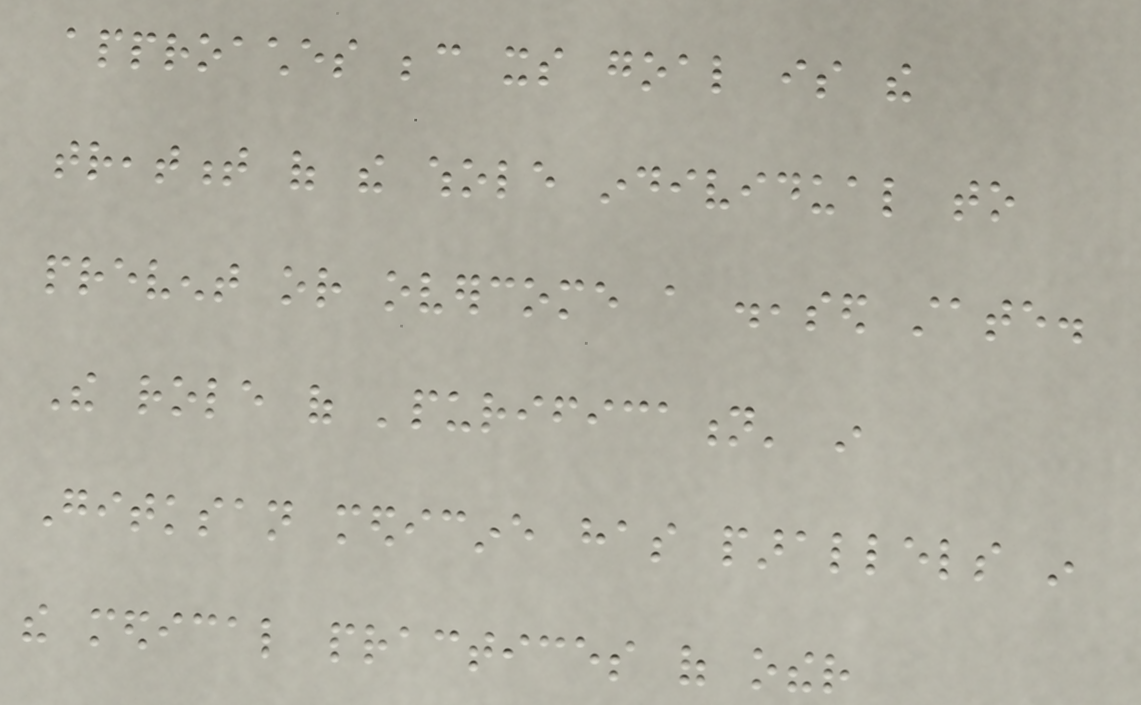approaches because its goal is the
treatment of the whole individual to
prevent or overcome a diseased state.
The role of 'purification' in
Gitksan medicine has parallels in
the medical practices of other
